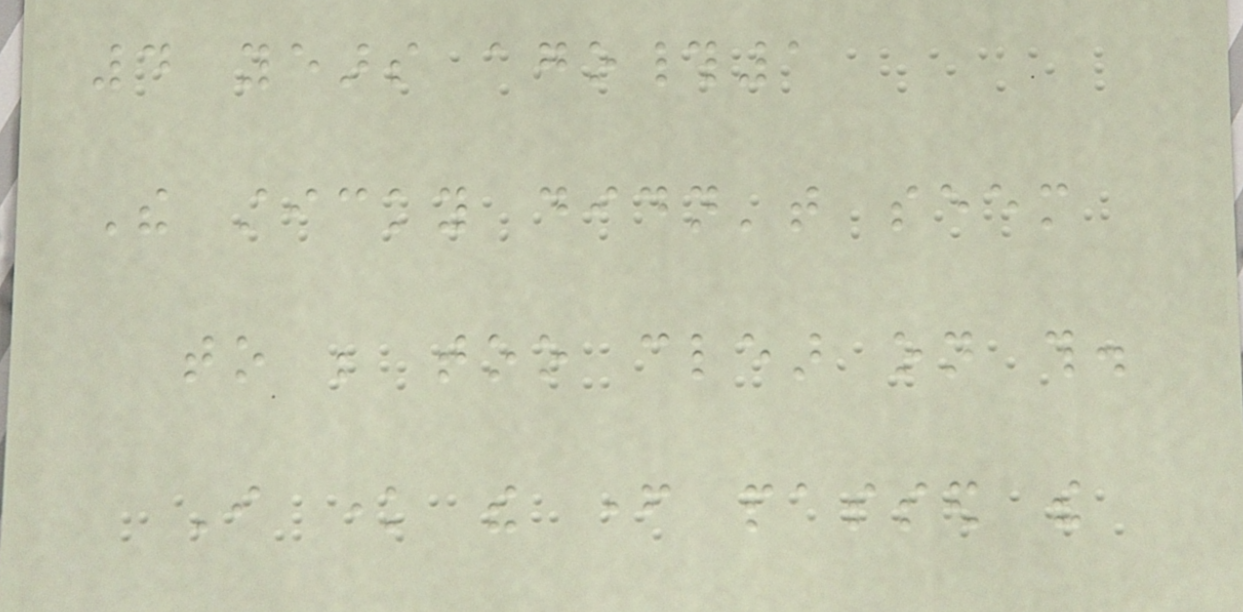4 years ago#1
The sticky didn't seem
to be too clear on this.
I know the father passed the
